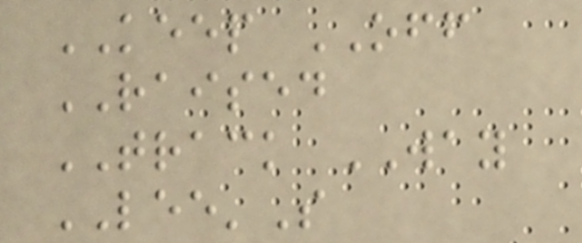KEEP OFF
RAISED
TRACK WAY
LEE'S
